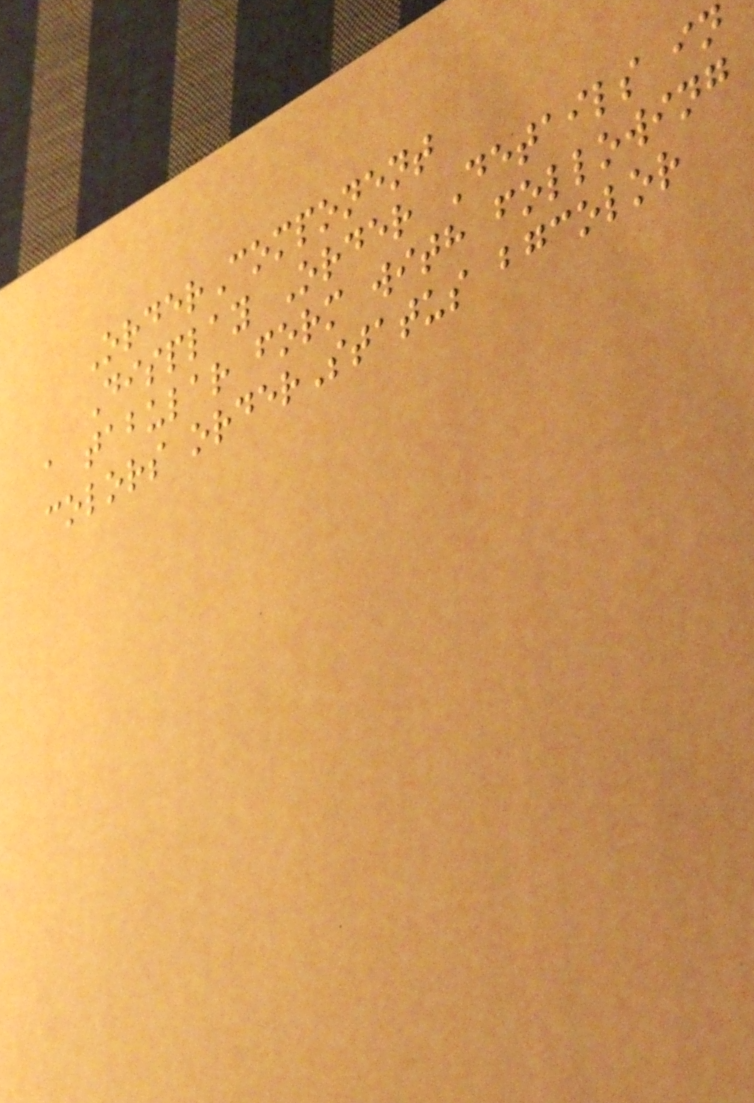OrderComponent
Display Order Details in
a tabular form with following
colors orderStatus bgcolor
